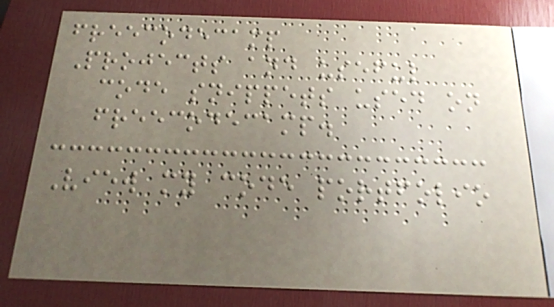freecodecamp
Projects and useful
code snippets used on
freecodecamp.
View my code portfolio
